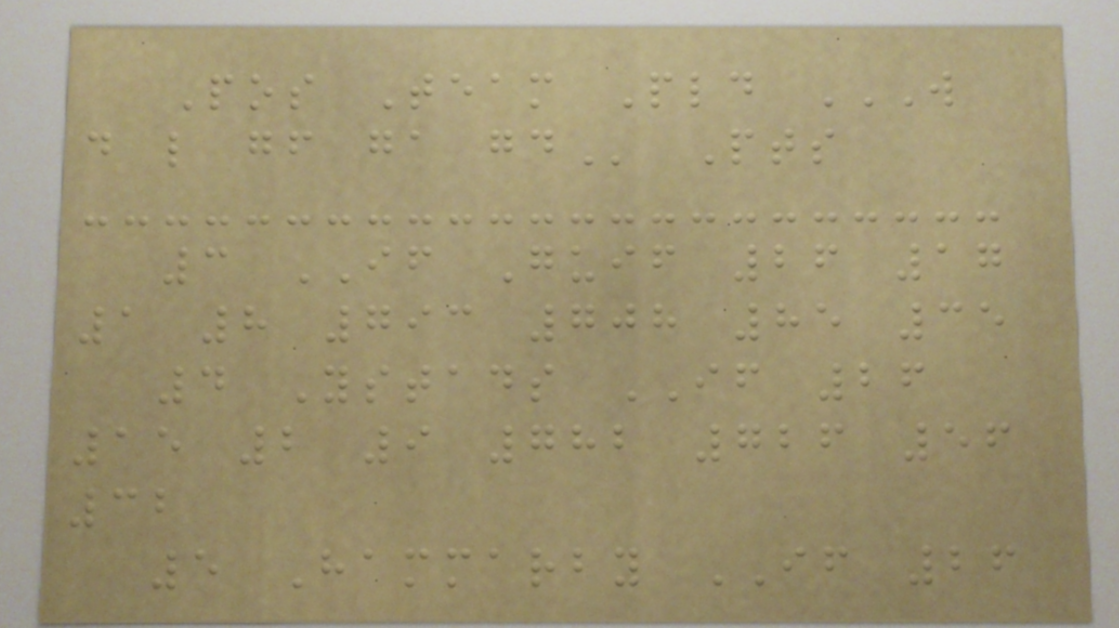Pos Team Pld W
D L GF GA GD Pts
3 IF Guif 26 17
1 8 793 708 85 35
4 Ystads IF 26
15 2 9 782 726 56
32
5 Hammarby IF 26
